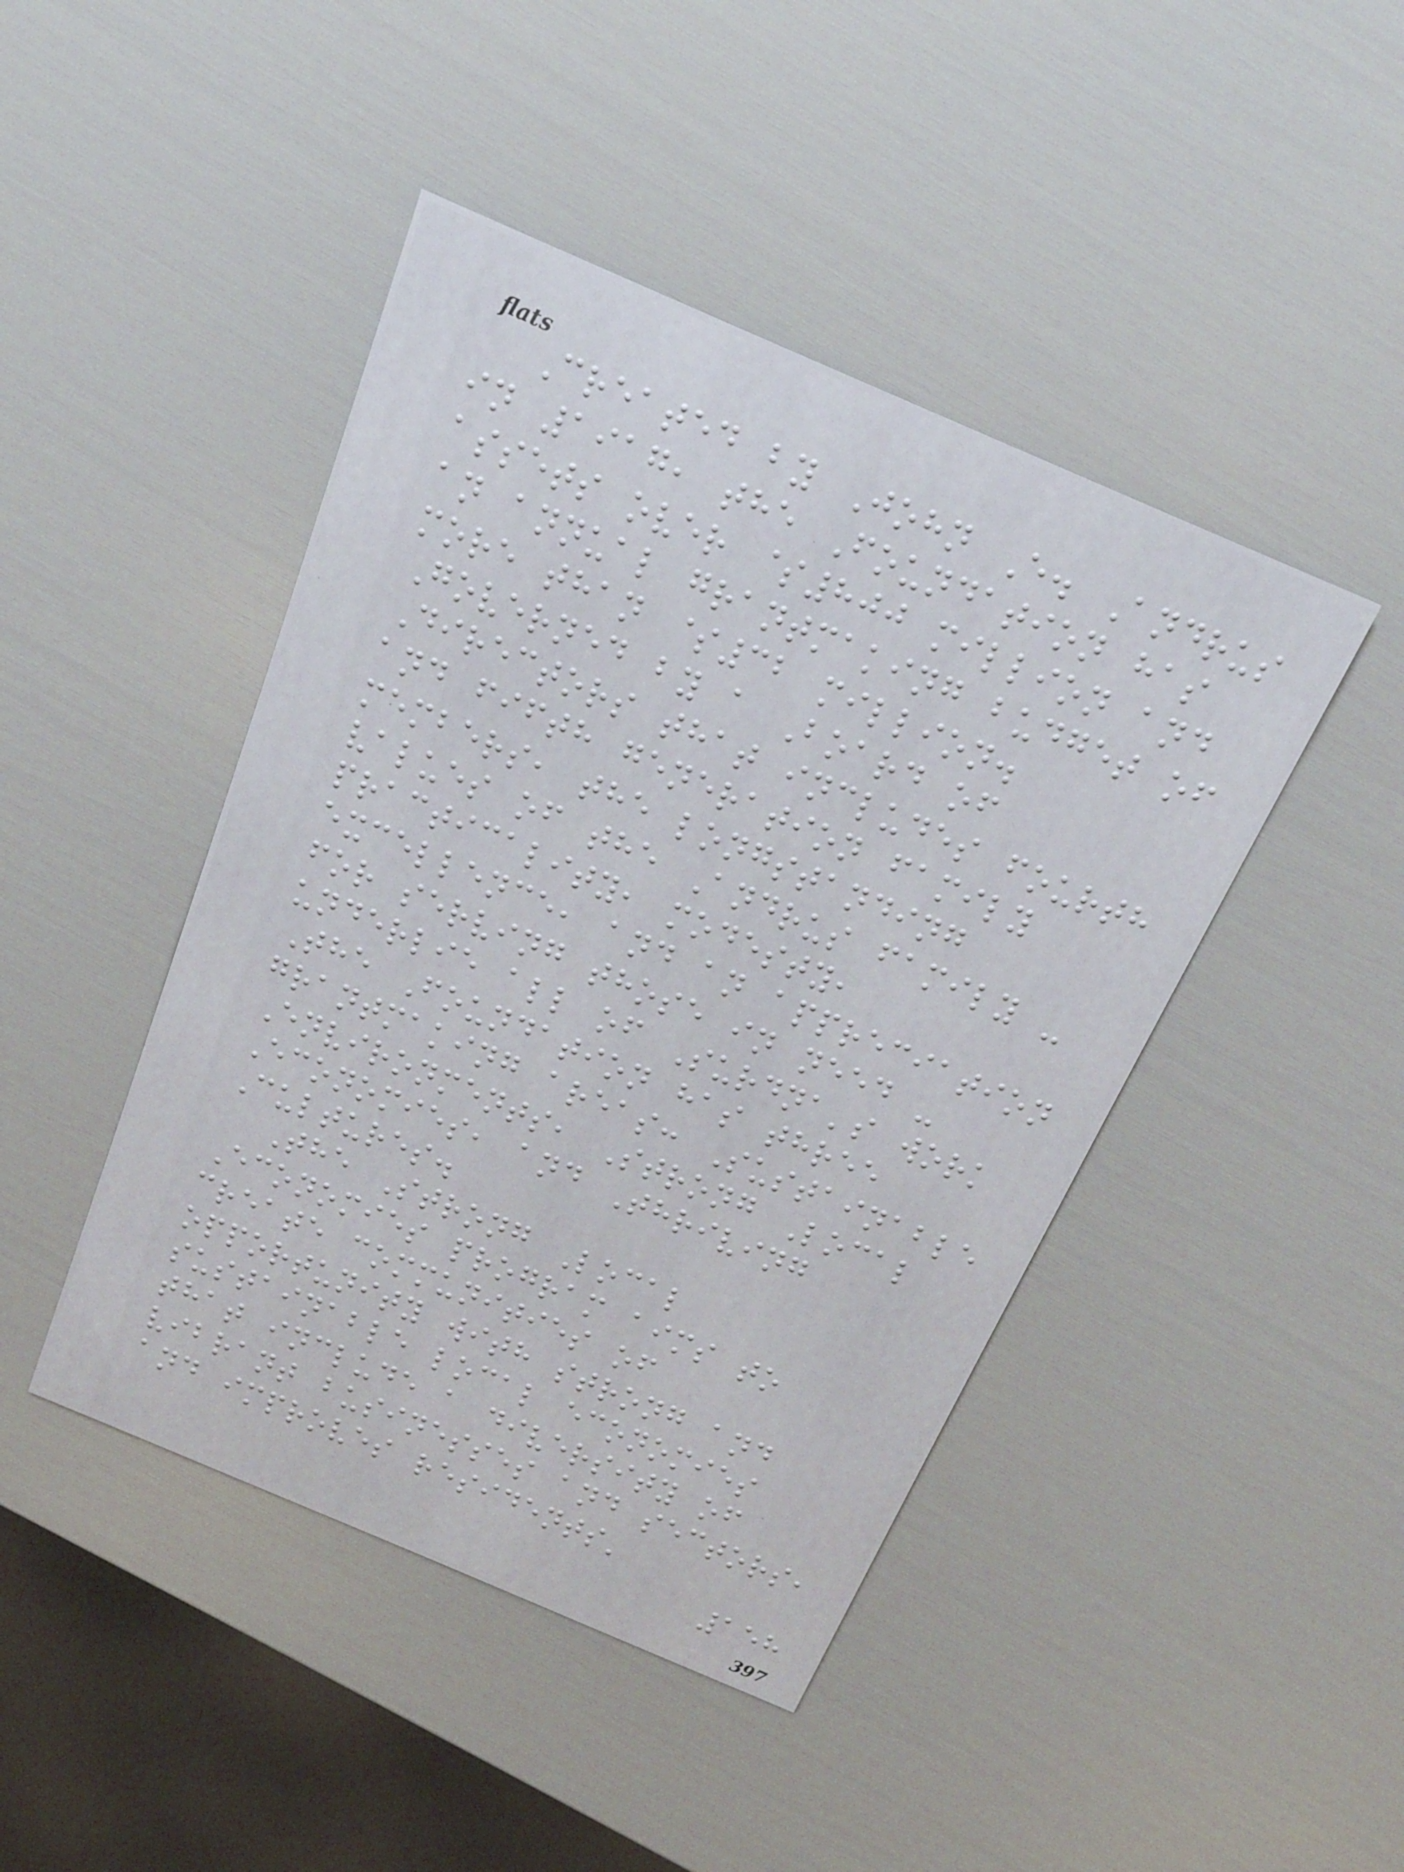Created by John E. Andrus
in 1917, the Foundation has
assets over $800 million and
an annual grantmaking budget of
more than $32 million.
Governed by a Board of
Directors that includes fourth
and fifth generation family
members, the longstanding
values of the Andrus family -
practicality, modesty,
excellence, and an appreciation
for serving those in need -
underlie all of Surdna's work
The Foundation has three
grantmaking areas: Sustainable
Environments, Strong Local
Economies, and Thriving
Cultures.
The Strong Local
Economies program aims to
create communities of
opportunity with strong and
sustainable local economies
that include a diversity of
vibrant businesses and sectors,
and improves residents'
158
